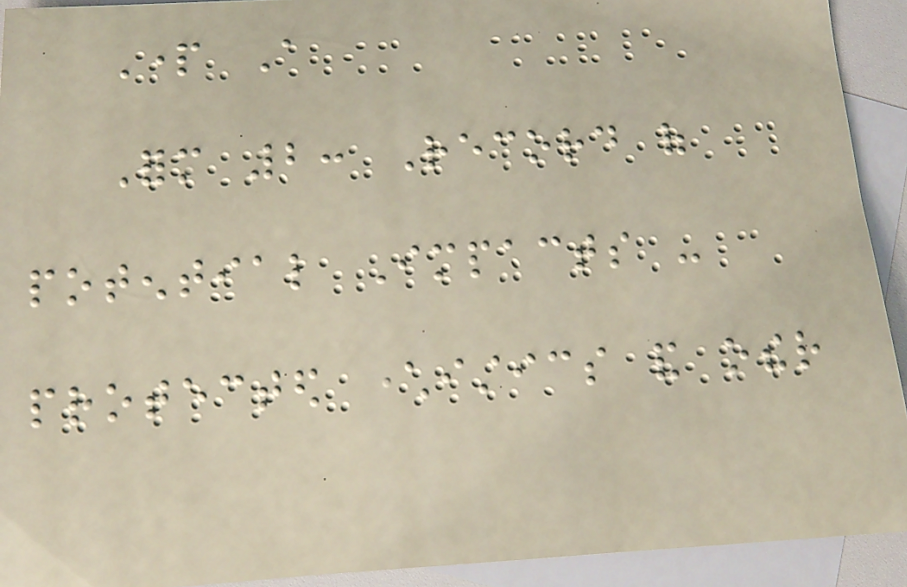Part A
Form 2: Record of
potential Impacts -
protected characteristics and other
